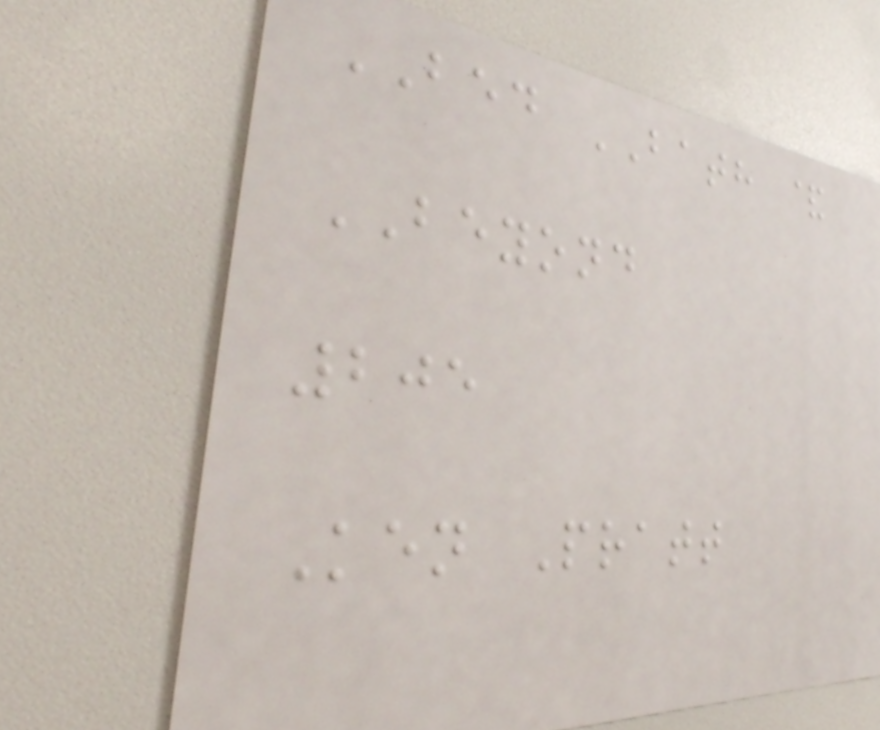BED BATH &
BEYOND
205
Ken Pratt
